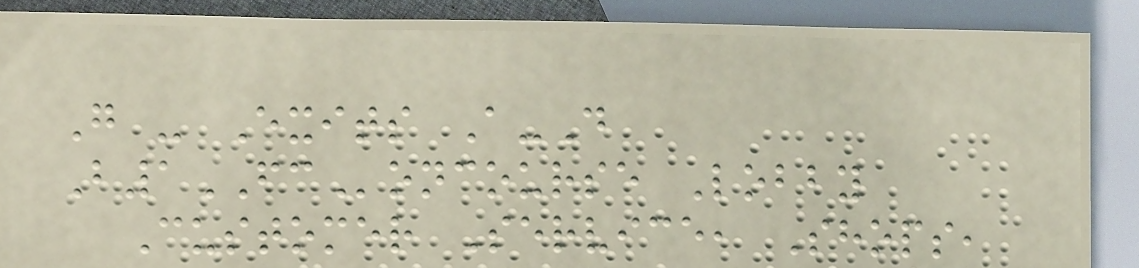G - Exits A-D
B1FConcourse Lobby
Customer Service, Shops,
